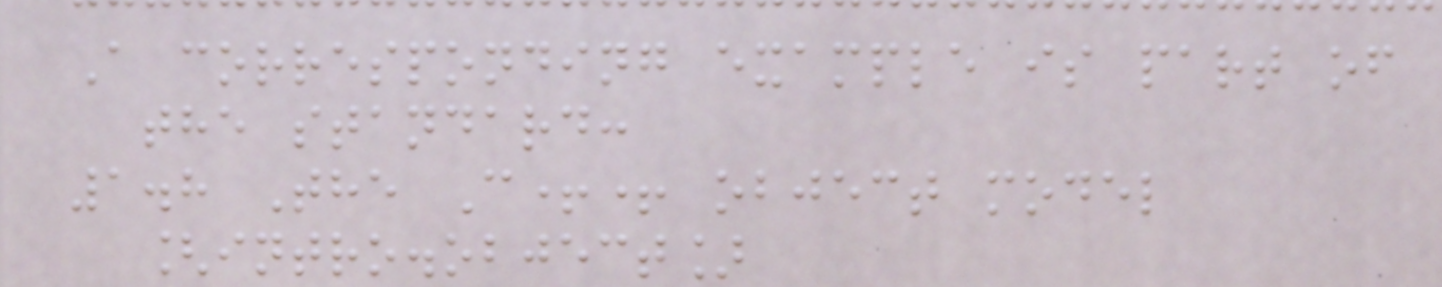A corresponding example is part of
the standard:
1.8 The C++ object model
[intro.object]
